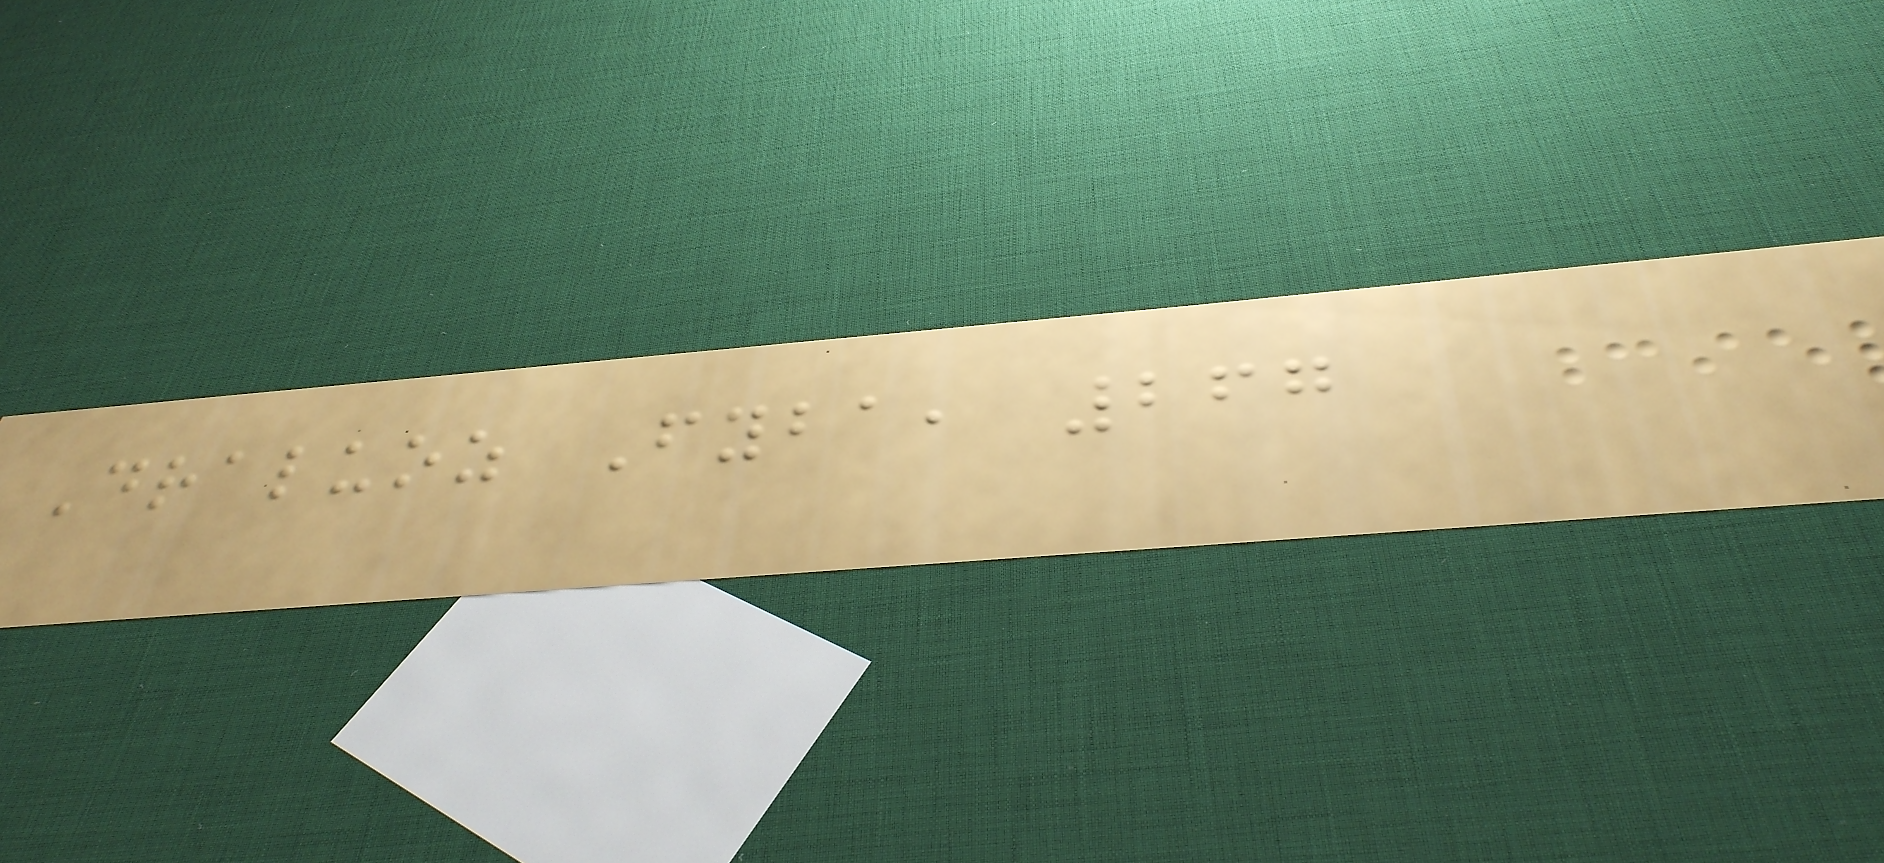Draluoz Fyba, 267
